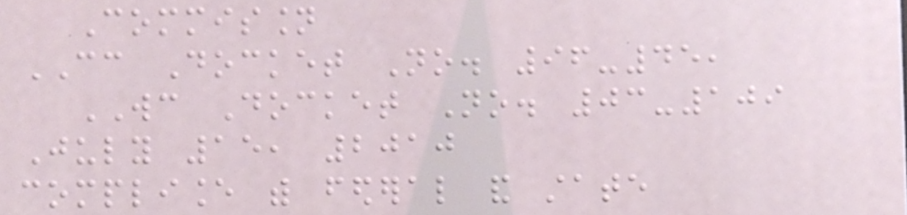Commission
CC Docket No. 96-45,
WC Docket No. 03-109
July 15, 2010
compliance with federal and state
